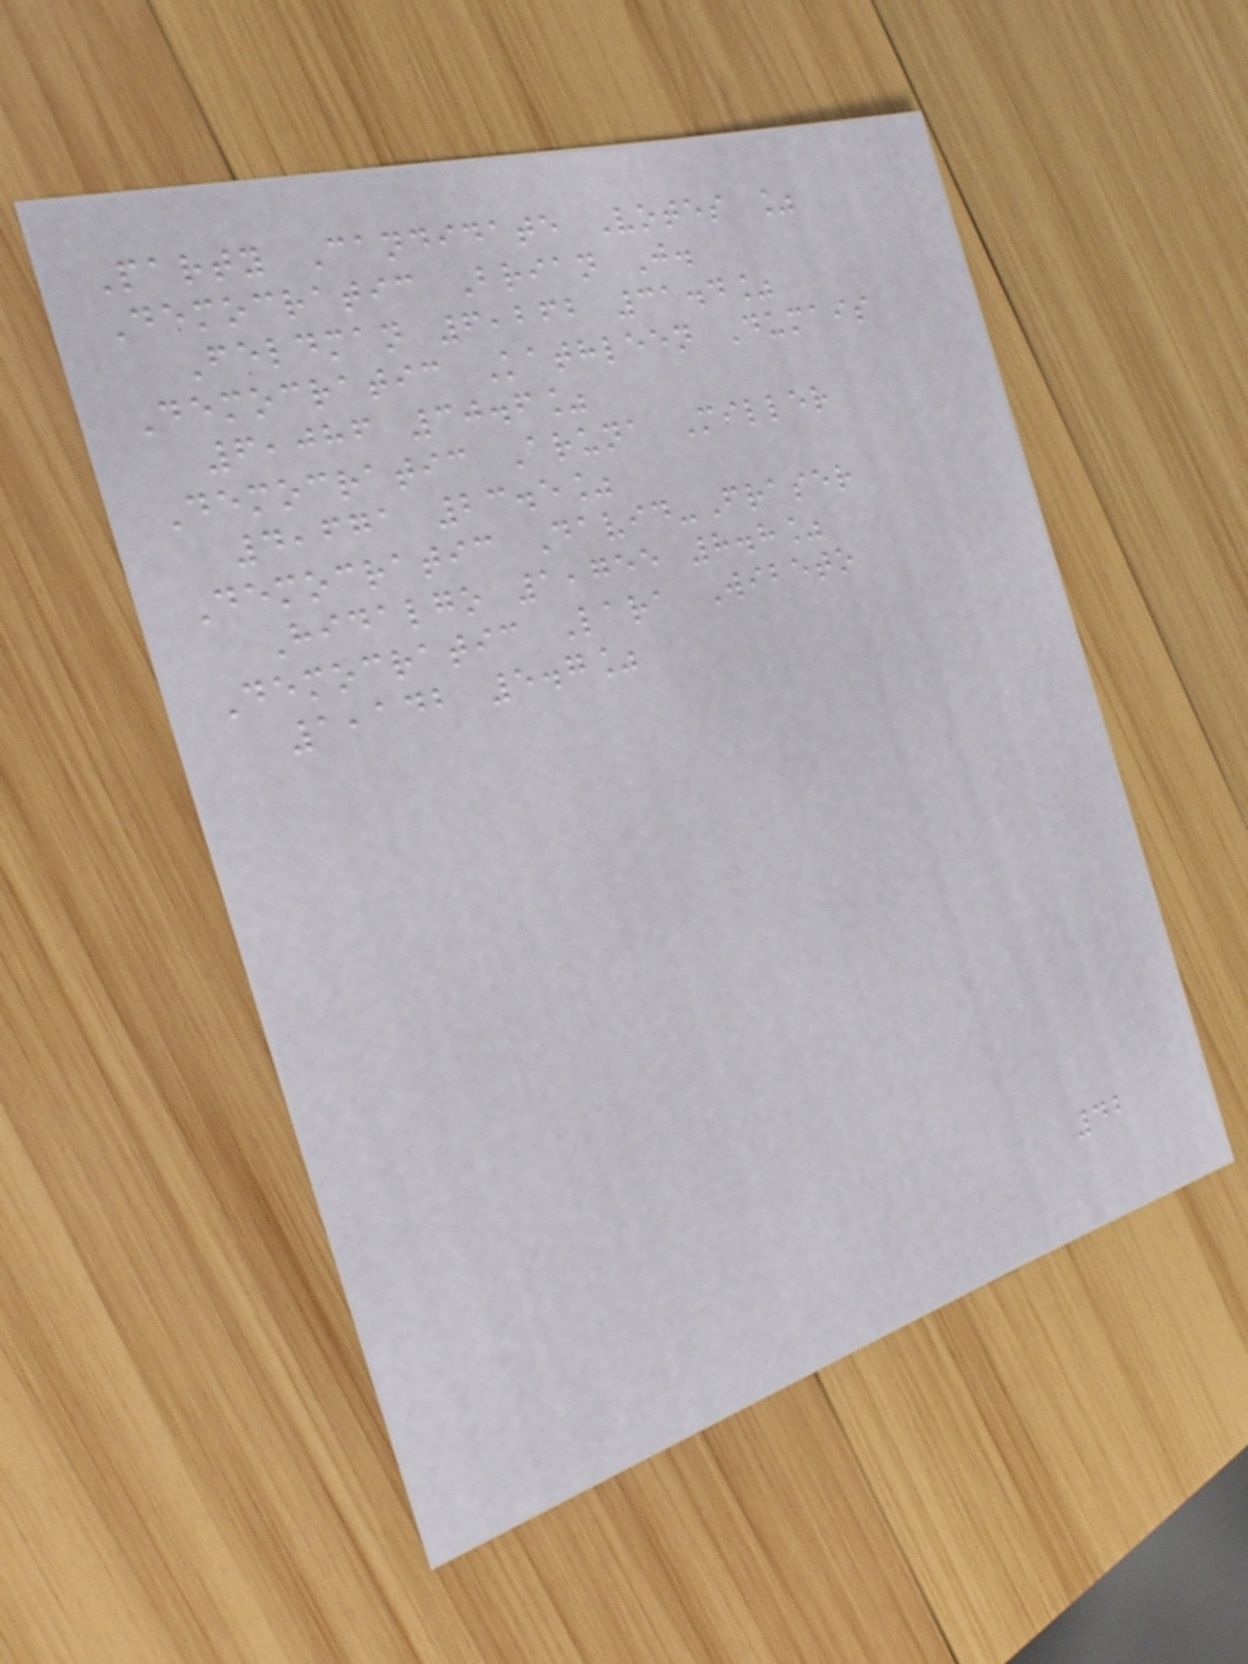Party Candidate Votes %
Democratic Brian J.
Feldman 6,262 31.4%
Democratic Kathleen Dumais
6,086 30.6%
Democratic Aruna Miller
4,671 23.5%
Democratic David-Fraser
Hidalgo 1,755 8.8%
Democratic Lara Wibeto
1,142 5.7%
42
